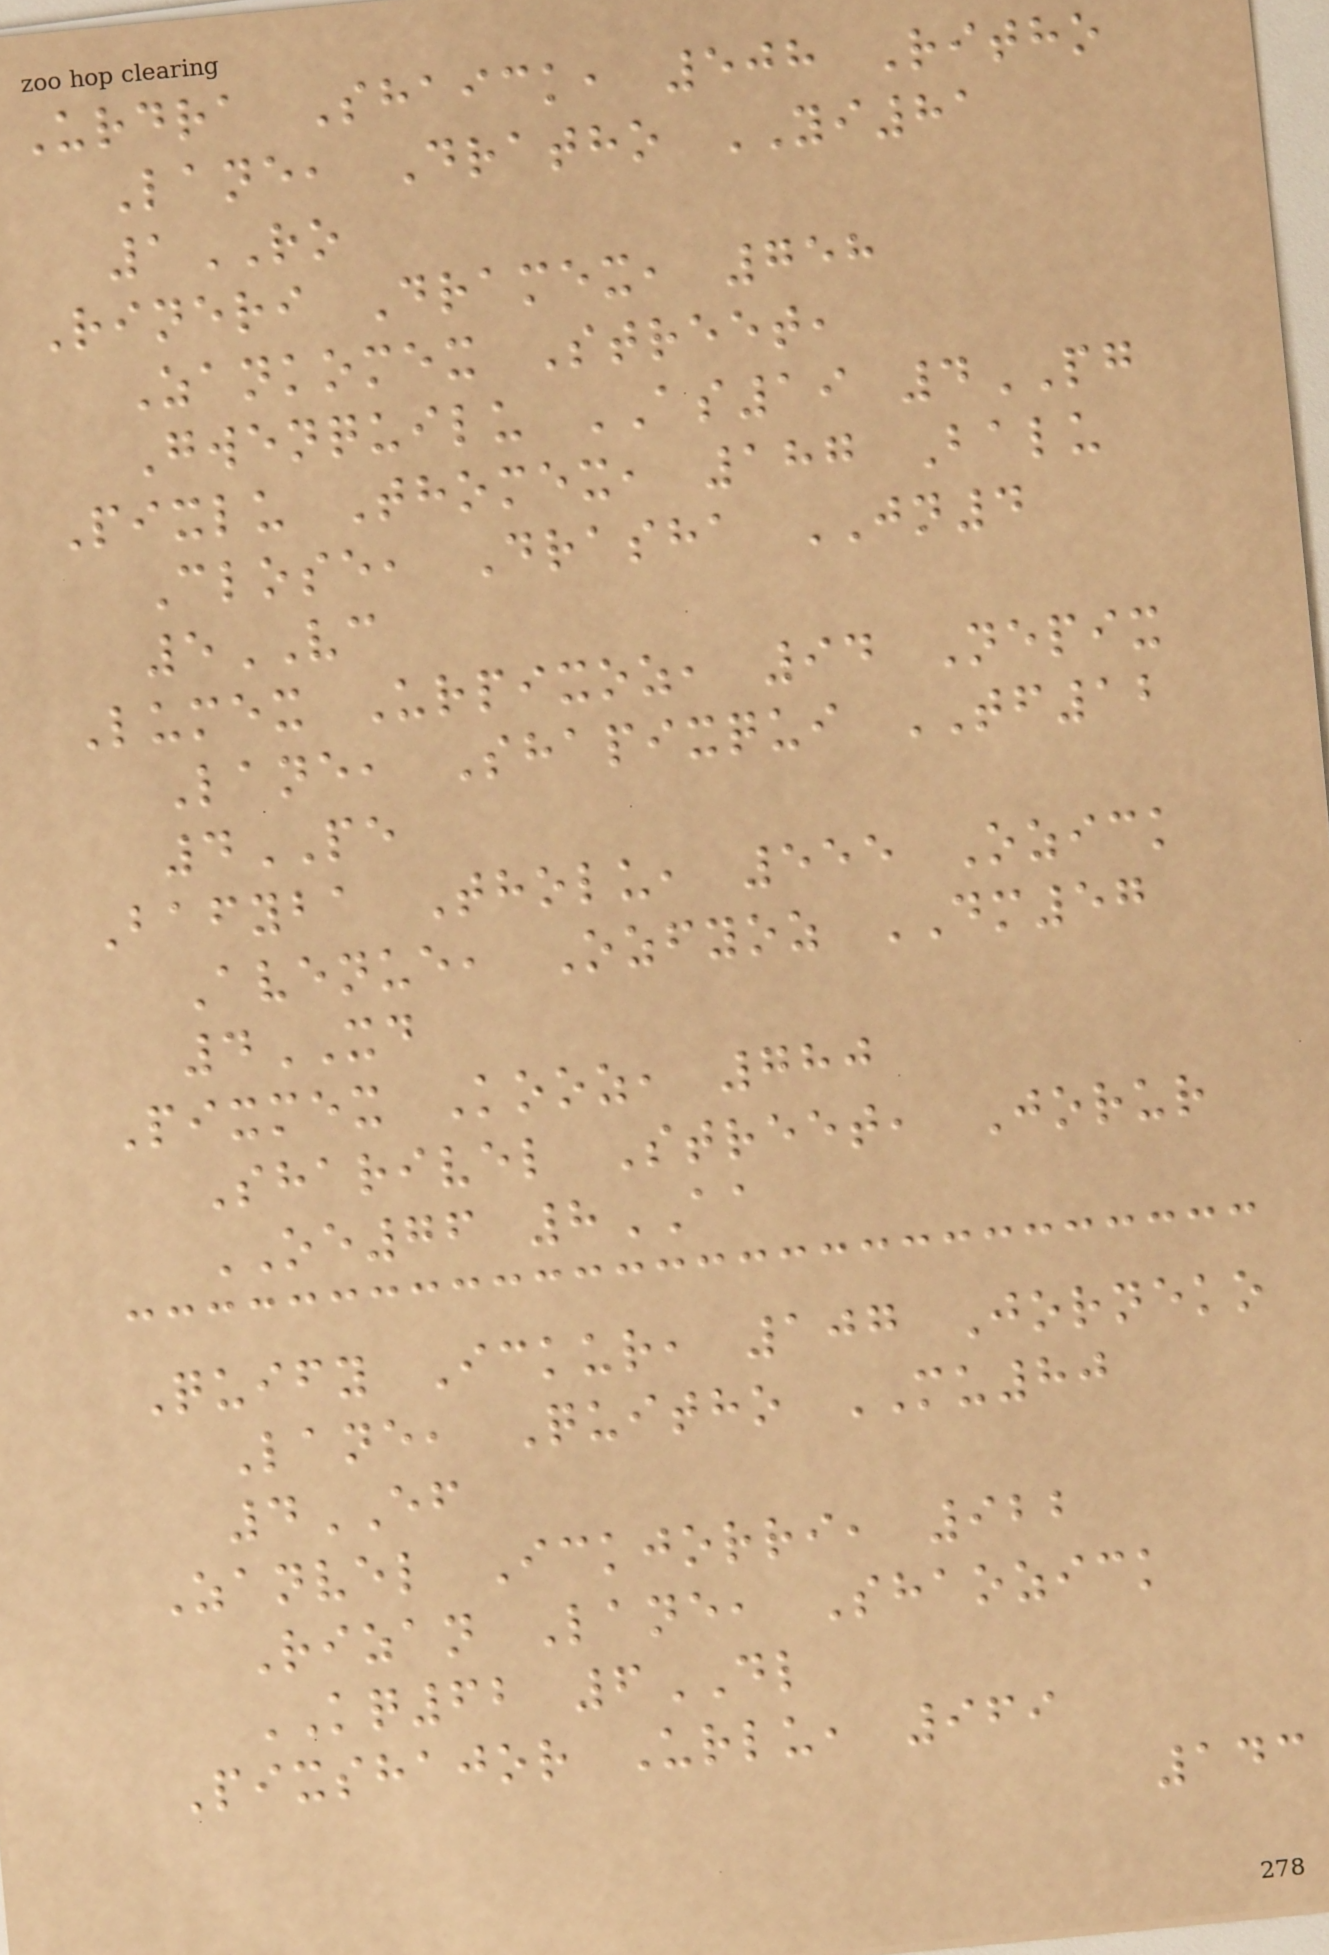Urdra Shaick, 508 Ritho
Lane, Dratho YI81
1RO
Rineri Dramex, 758
Zankomex Street,
Gwenquilu AS19 4PG
Pixlu Thomex, 187 Balu
Close, Drasha JN4
5VC
Lumex Urpixoz, 94 Nepix
Lane, Shapixqui TF12
4PE
Bafyba Tholu, 555 Ozick
Avenue, Ozfyoz DM57
4XD
Pixmex Kooz, 780
Sharivel Street, Jorur
OE76 8AA
Quify Ickur, 107 Jorneko
Lane, Quitho MU80
4EF
Zanvel Ickjorri, 922
Rizan Lane, Shaozick
KQ62 6DL
Pixshajor Urlu, 969
143
